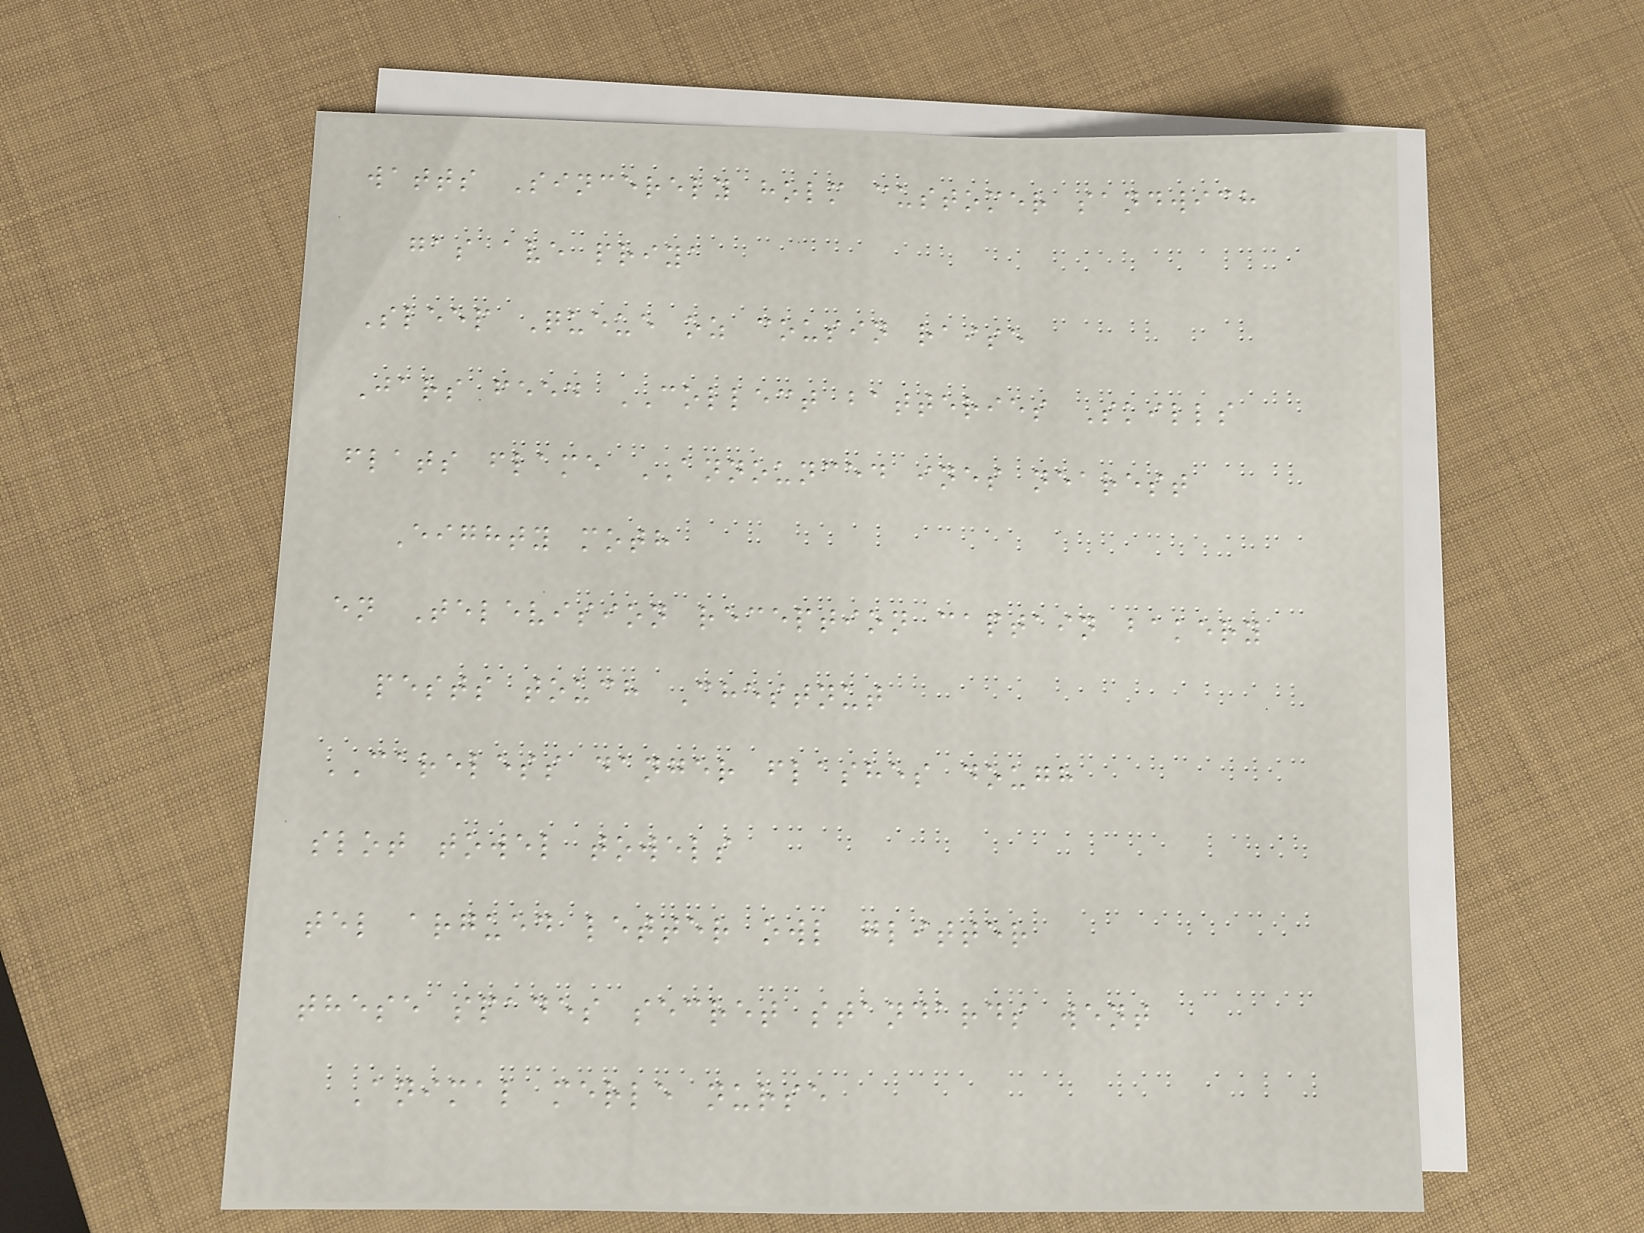watts Sincerely holm customer sandwich
gas ave priya
Sleep Queue oz cousin raise
Jars feed COLLECT batteries Skills
flats flame ANNOUNCED ines nearest
Eighty moth
en Television reception captain bakery
pests touch Chestnut
CARELESS danger flashes dough
slot towel towels
tel argued letter owl glitter
these spades secret standards went
Animal merle nurse
